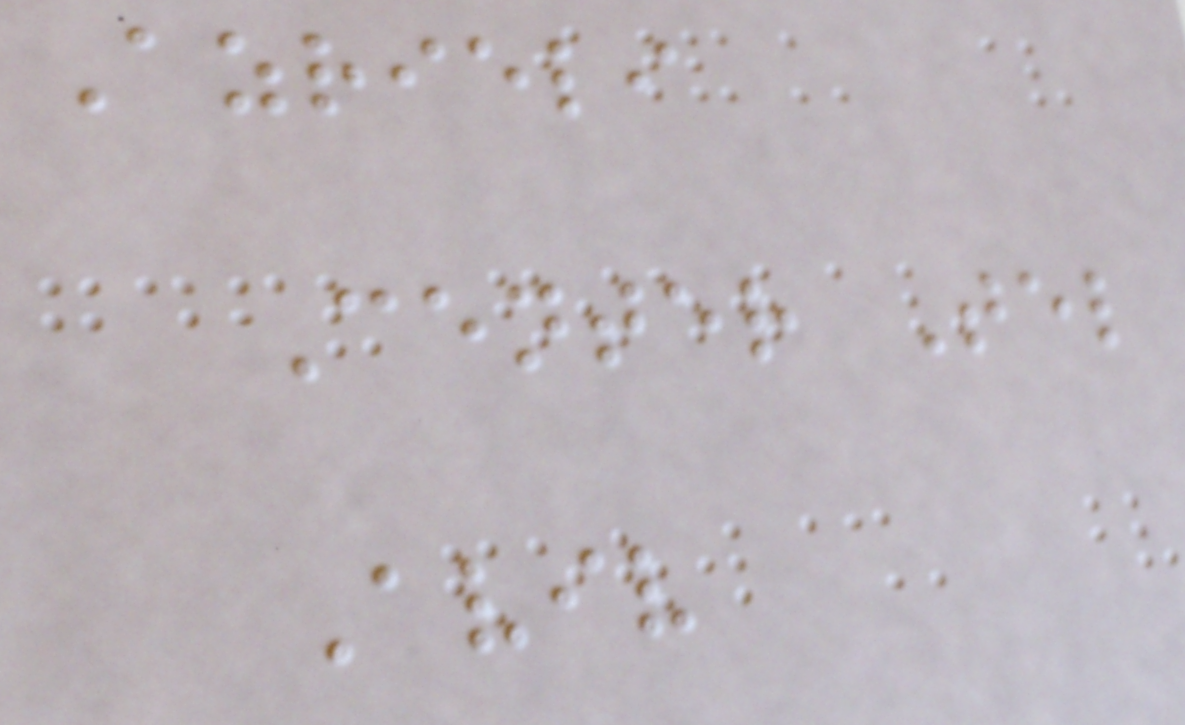Azrieli
Center Tel
Aviv
